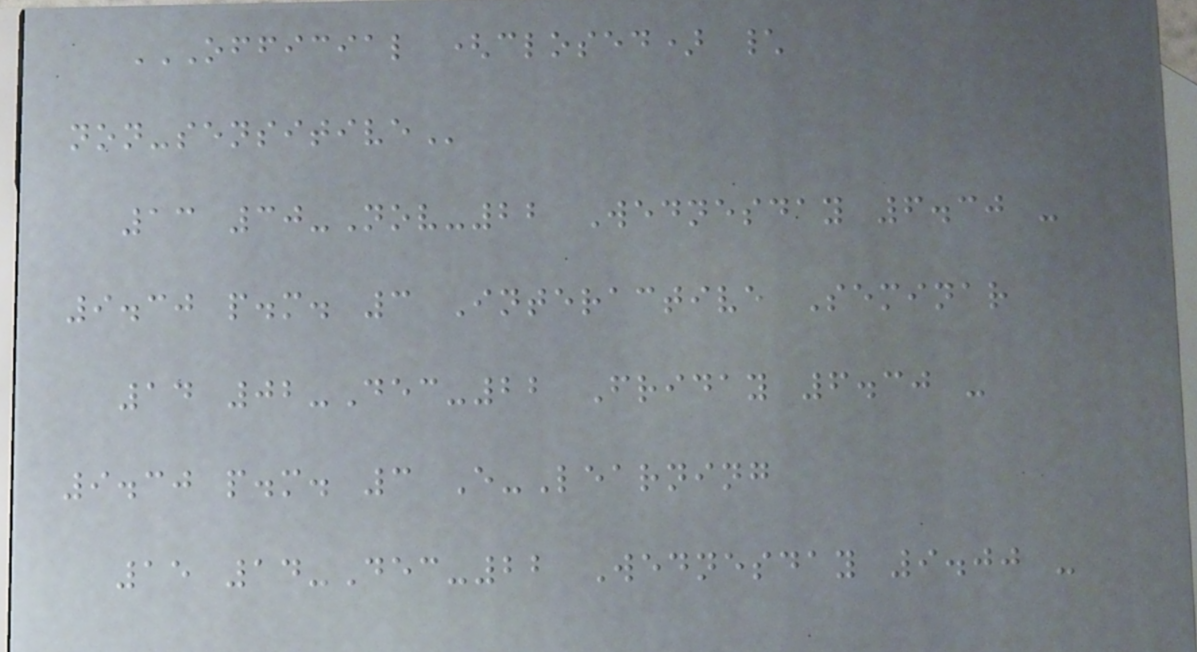OFFICIAL (CLOSED) \
NON-SENSITIVE
13 30-Nov-22 Wednesday 6.30 -
9.30 p.m. 3 Interactive Seminar
14 02-Dec-22 Friday 6.30 -
9.30 p.m. 3 E-Learning
15 14-Dec-22 Wednesday 9.00 -
